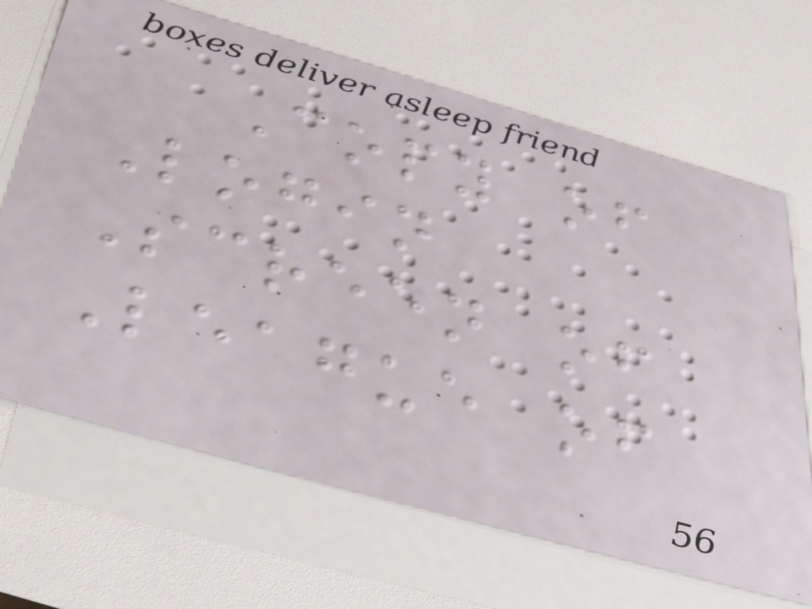Copy of
Login
Screen of
League of
